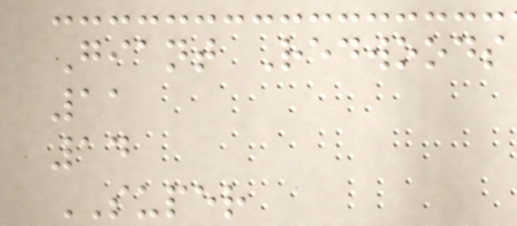Giant Redwoods
11
14
SUPER
